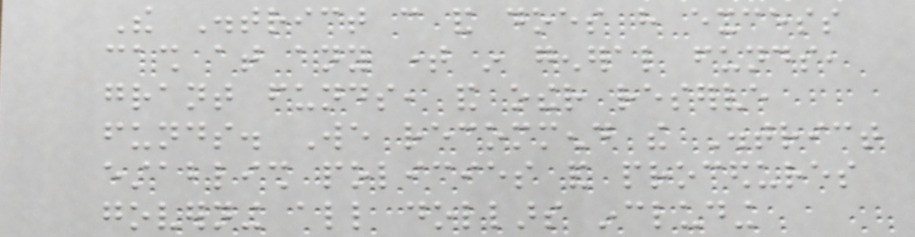The District can and does have excess
cash at any time in general funds,
grant funds, and other reserve
funds. We recommend the District
establish policies and procedures
governing all dollars including
